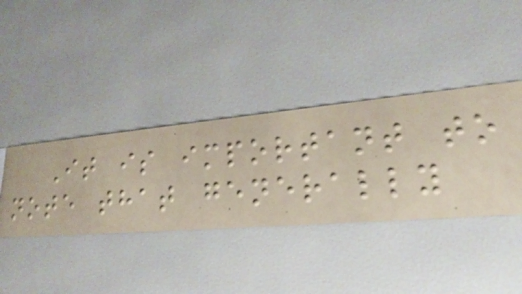It is important to
note that generally
